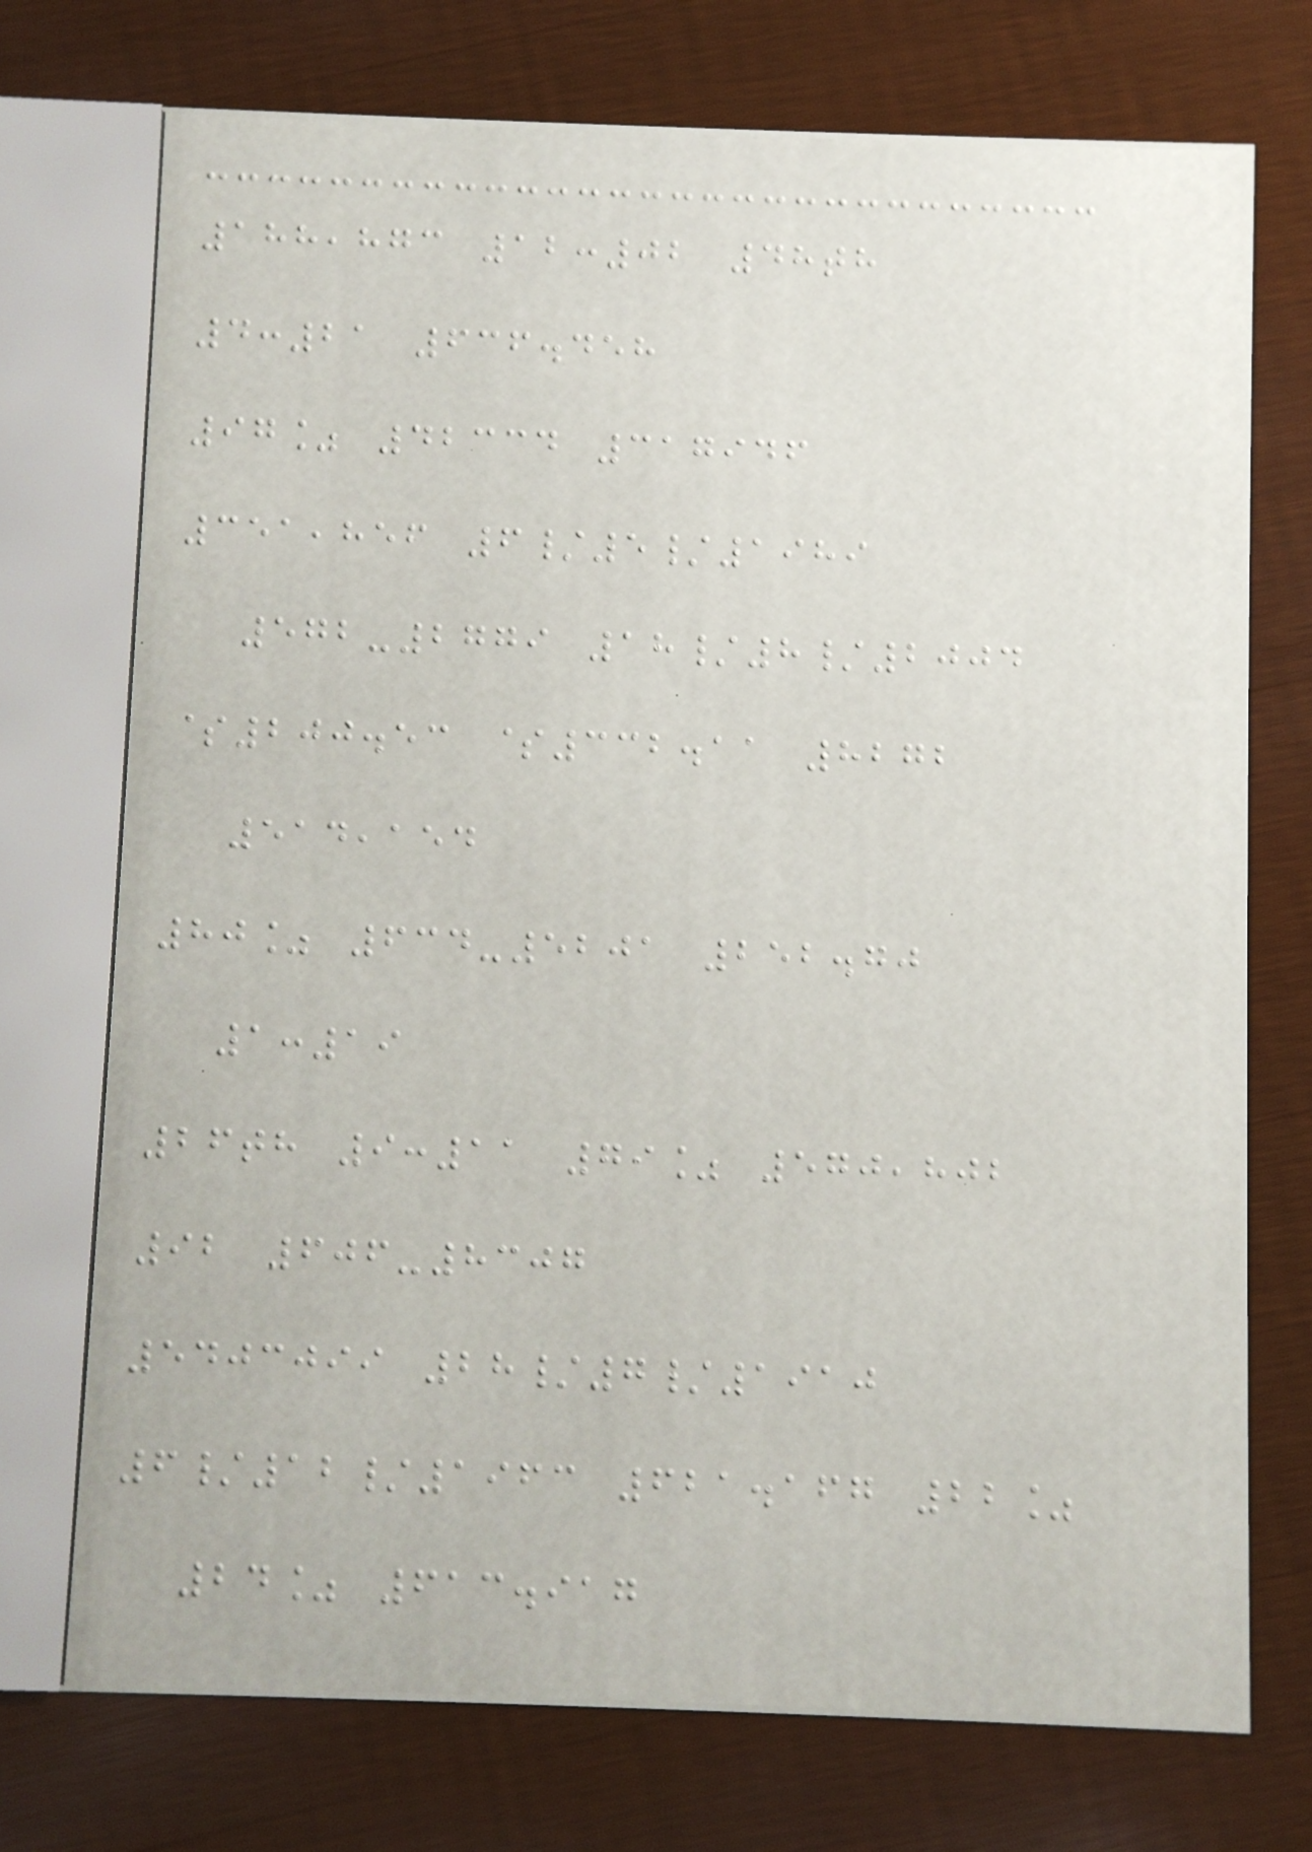188,873 12:02 48th
4:21 636.458
97% 42334 317946
351,856 6/5/1989
572-2779 18/8/2004
$200.53 $332.11 8272
514,154
80% 634-5201 252.70
1:19
26th 9:11 79% 570,802
92 606-8307
5403099 28/7/1910
6/12/1963 621.167 22%
24% 613.917
